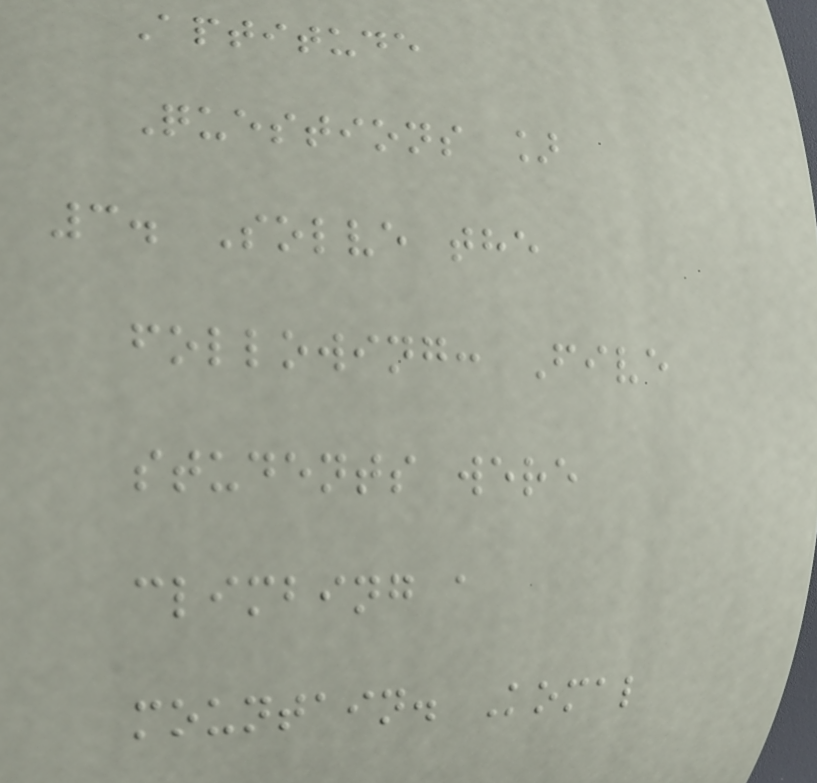Aptitude
Questions ]
3. Solve the
following: Five
students were
climbing a
mountain. Komal
